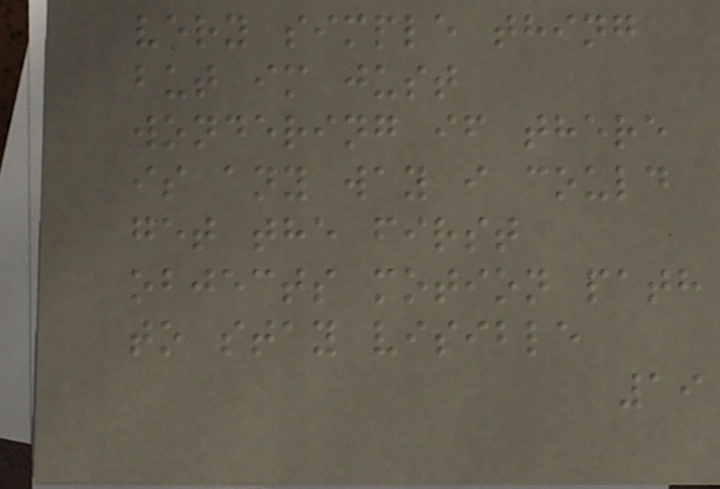very simple thing
but im just
wondering if there
is any way i could
get the first
objects motion path
to stay visible
19
